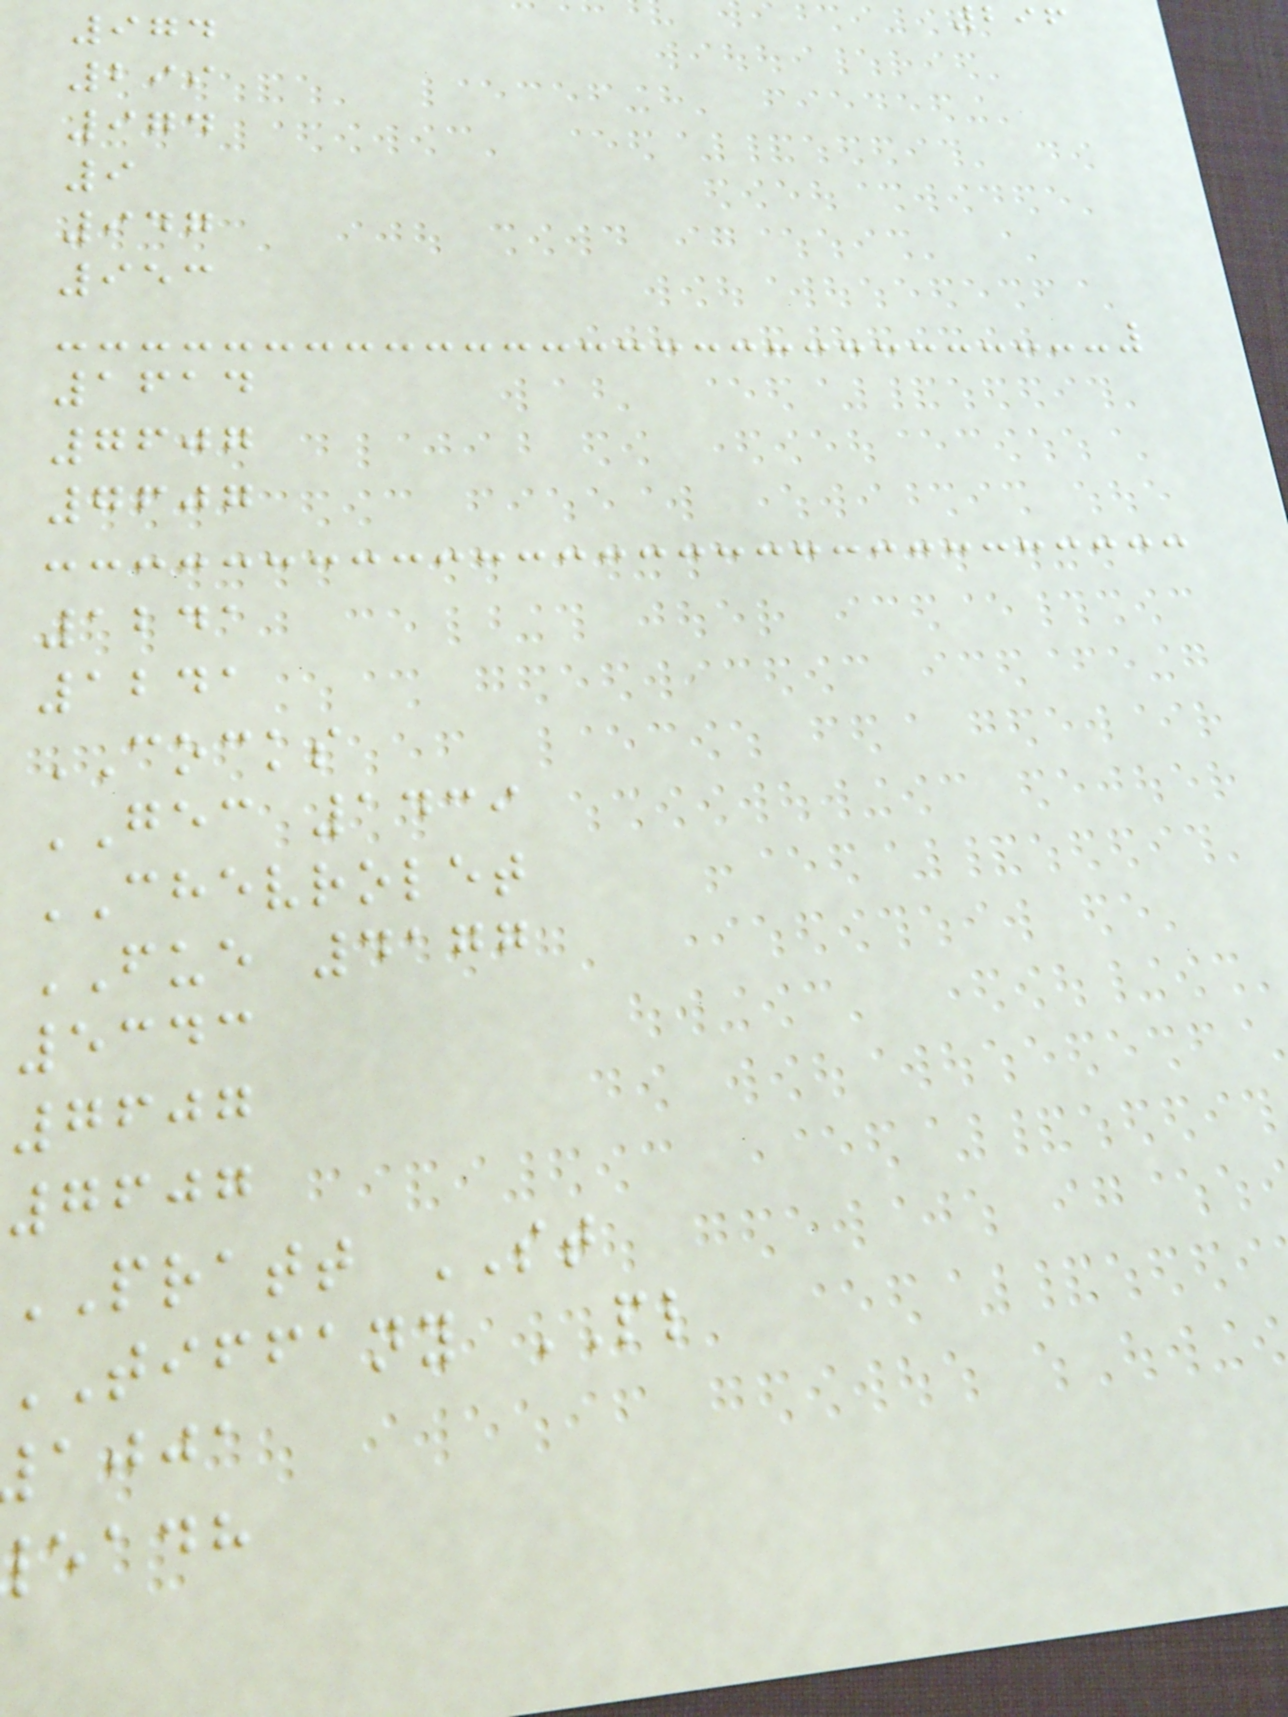296
974
299
974
9
947
953
1614
7607
7607
1241
1241
COCKS
GEC 1439
CHEVROLET
FUE 4177
5343
7607
7607
PRATT ST
tiffany PL
ajja
eadh
